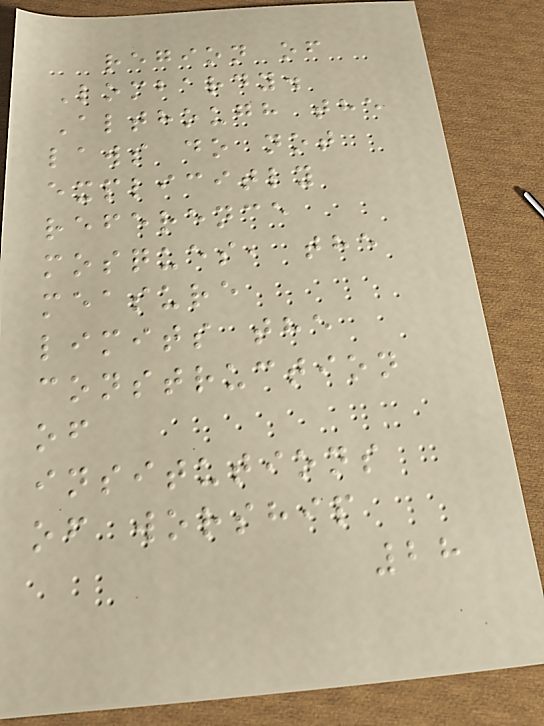region of
Lombardy.
Although the
laws do not
explicitly
reference
mosques, the
measure
limits the
construction
of
insitutions
of worship
28
